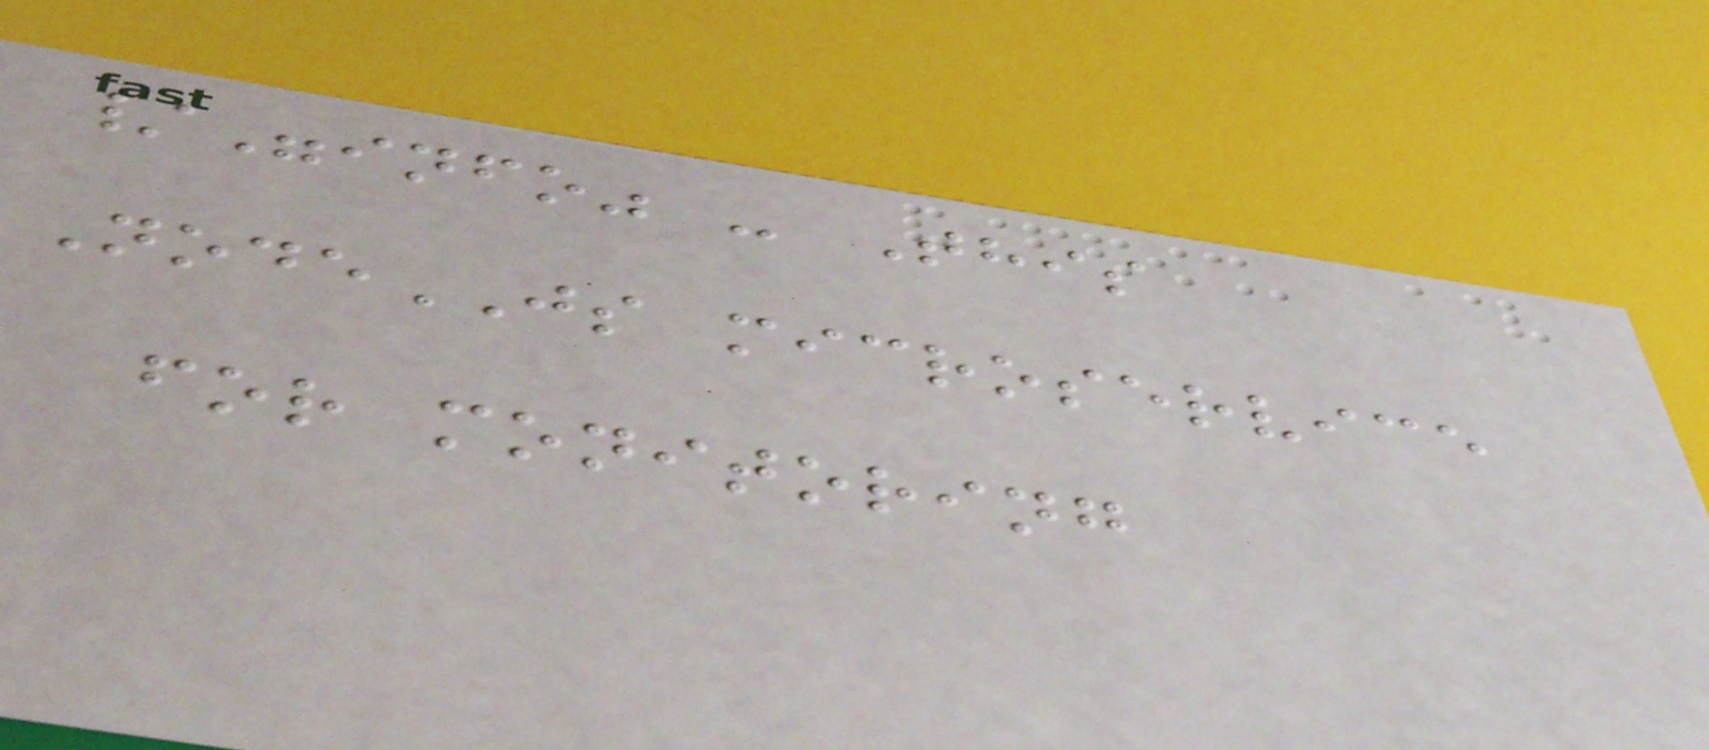/"info" - This
NodeJS microservice
for monitoring
